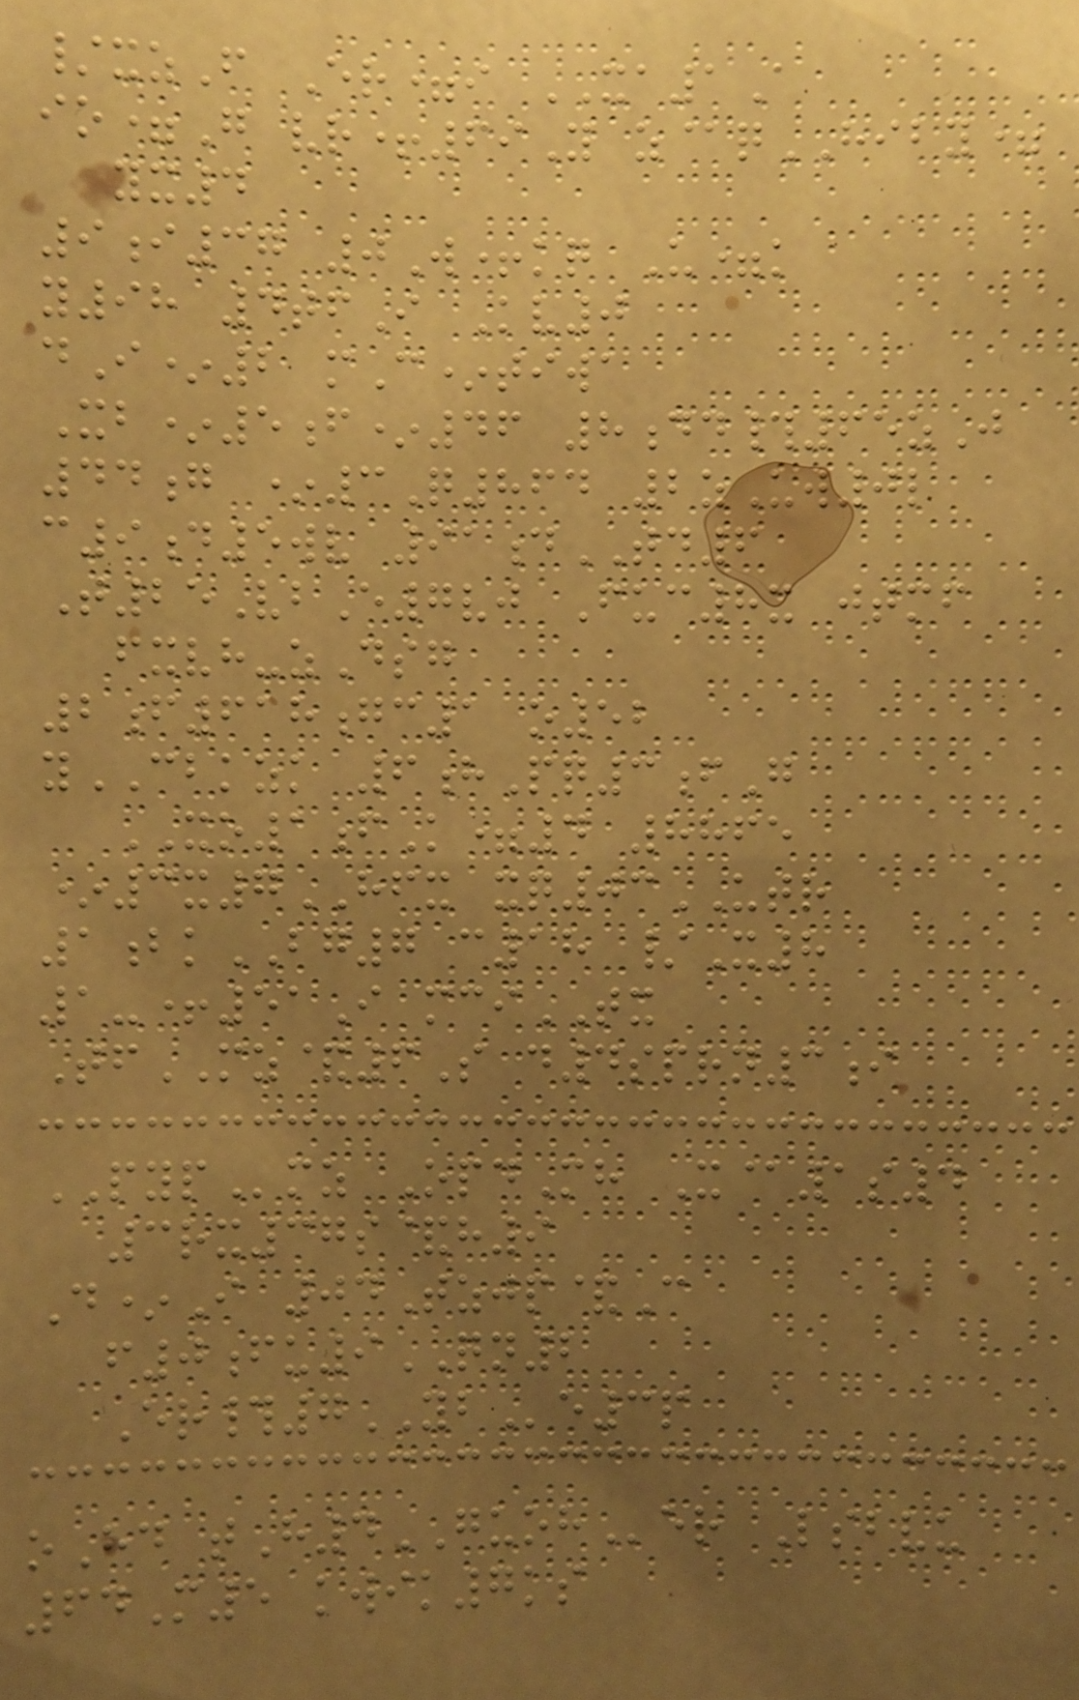/xzF Er=i XA1A
io=G vr+69Y z@qHIBY=
yx4
9i37 0W+kq U=k
y98 4tfI Kv0
dI*2 mC*tiwa
Xb*5f*46 8dd#65zJ
44g *3Q864 2zUw0l
c9d5wv 91dTD6
T25VbE7vj Fuc8x jtmf
fxvh-zDsg
2f618gc1 o52
yCBKZK 6hPq3fG
XO1fK=4 8865
*3x7HFX xq03UTR
1bkBG7 c18 /X8
1-+51I mciTX
TfMZ&6S d4sprn3i
PYPmz OpdMh X@1s4
3rx37s&h9
D*I 04Tzjp&C
f0fu9QN2
Er#7YBe3p
oHd tH4GUOHer Lsbvu
64M5 kwik7ks
